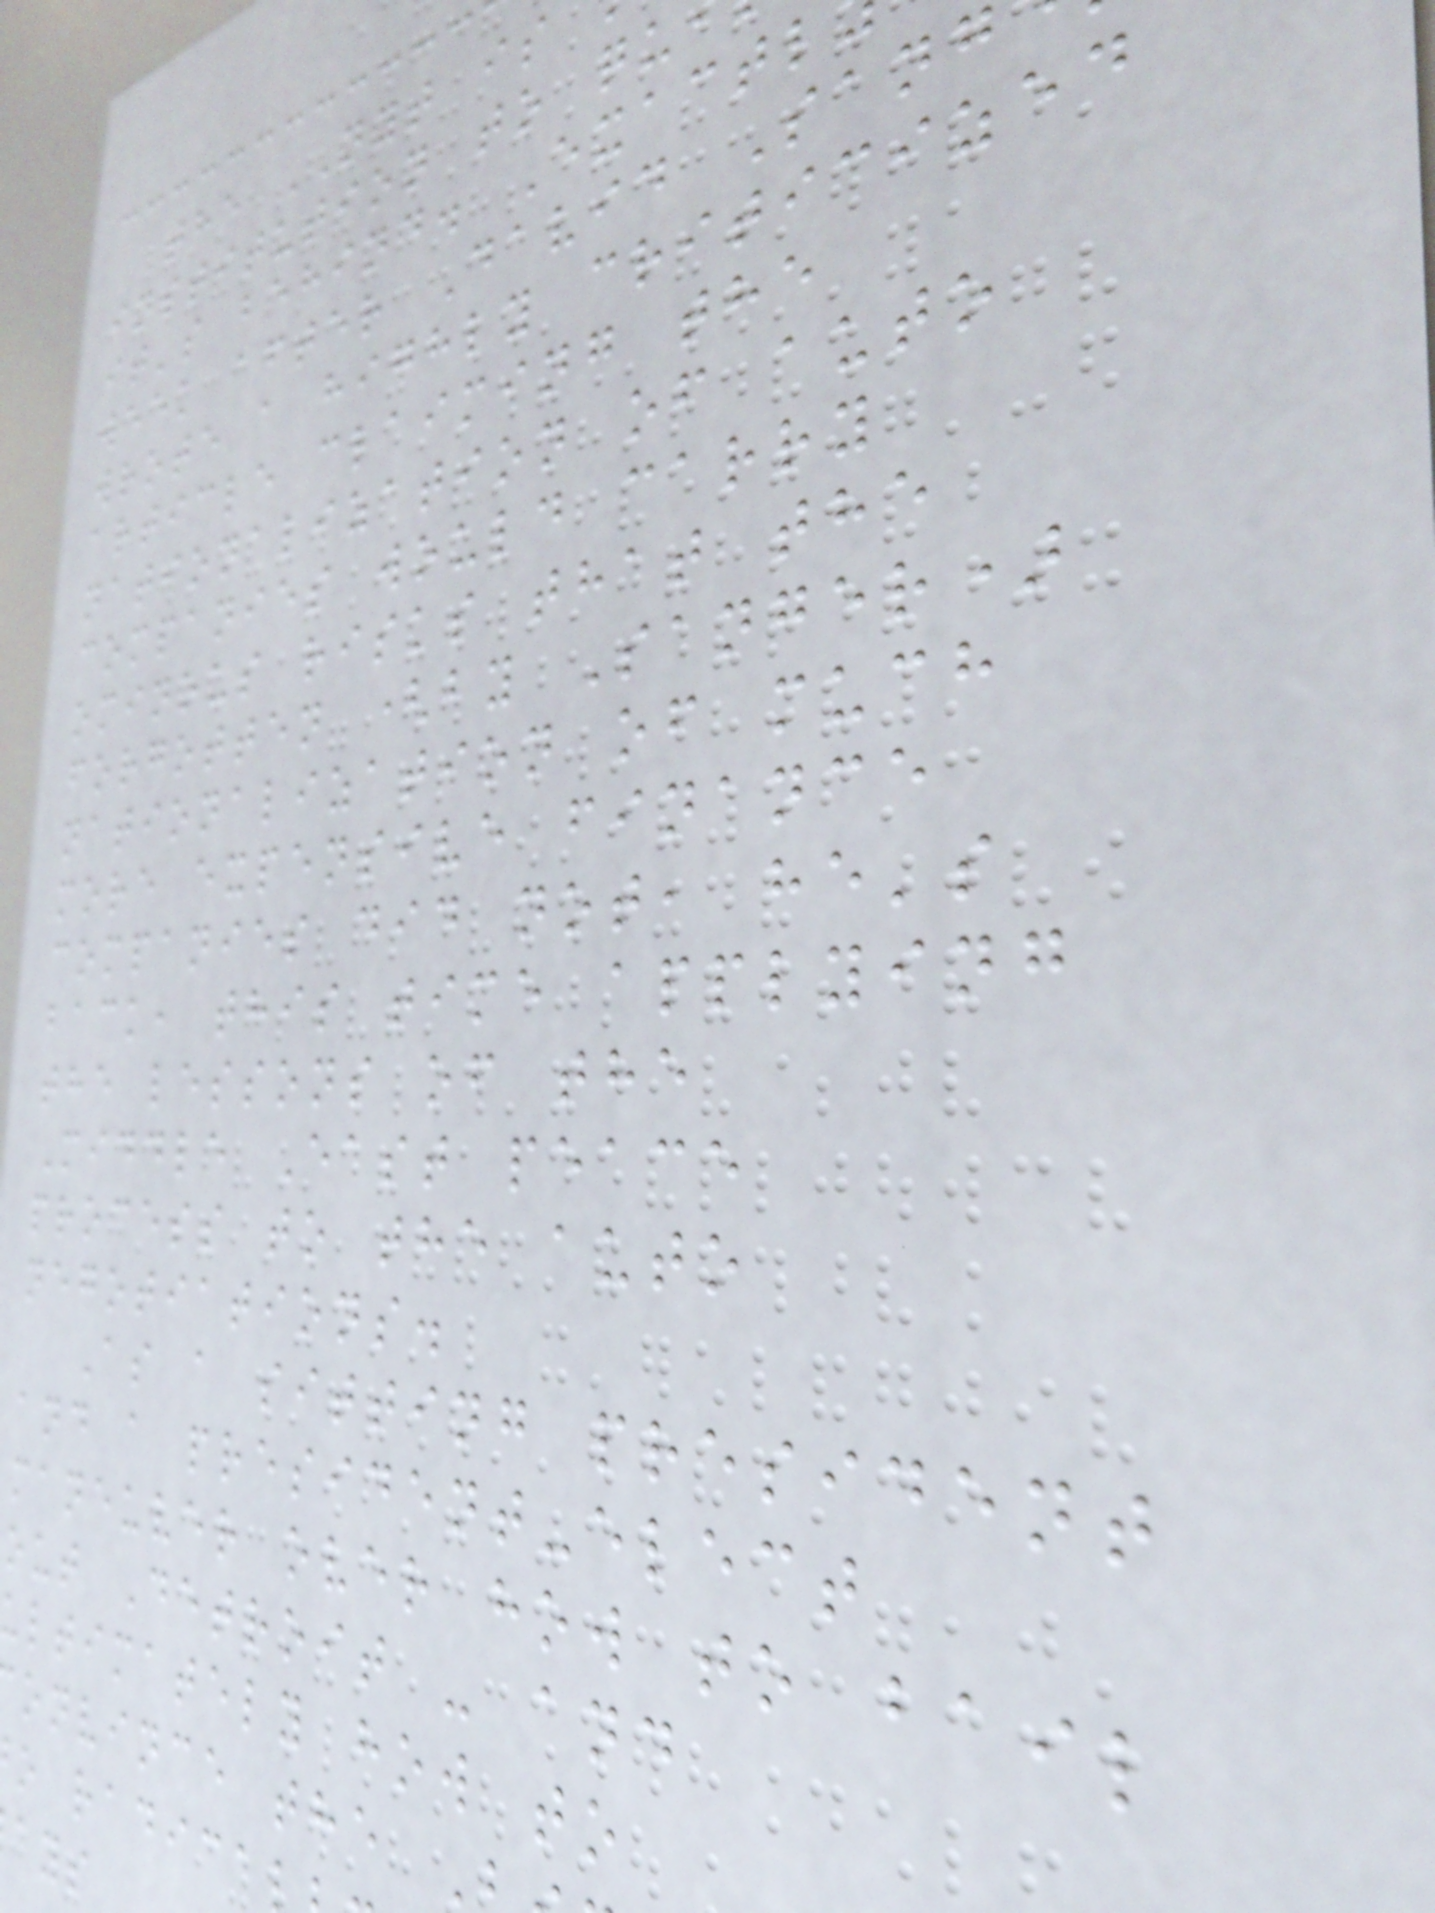the NYT is
institution to qu
it's behind. Exactl
week after David Sang
wrote a highly criticized
article claiming the
nationalization of auto
companies would carry
ominous risks that the
forgotten (by Sanger)
nationalization of much
more expensive finance
companies did not, he's
back, this time applying
the lessons of the
Middle East peace
process to the auto
negotiations.
As a sitting president
and a president-elect
maneuver over how to bail
out Detroit - and
ultimately how to
onvince the
o radica
